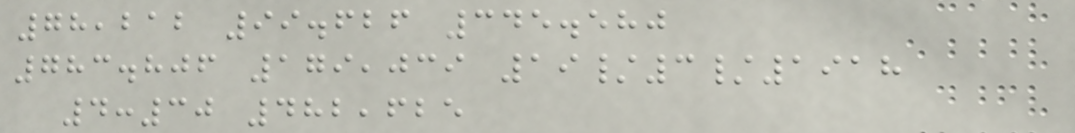78,212 99.626 345.580
783.806 179,039 19/3/1918
4:30 482,625
